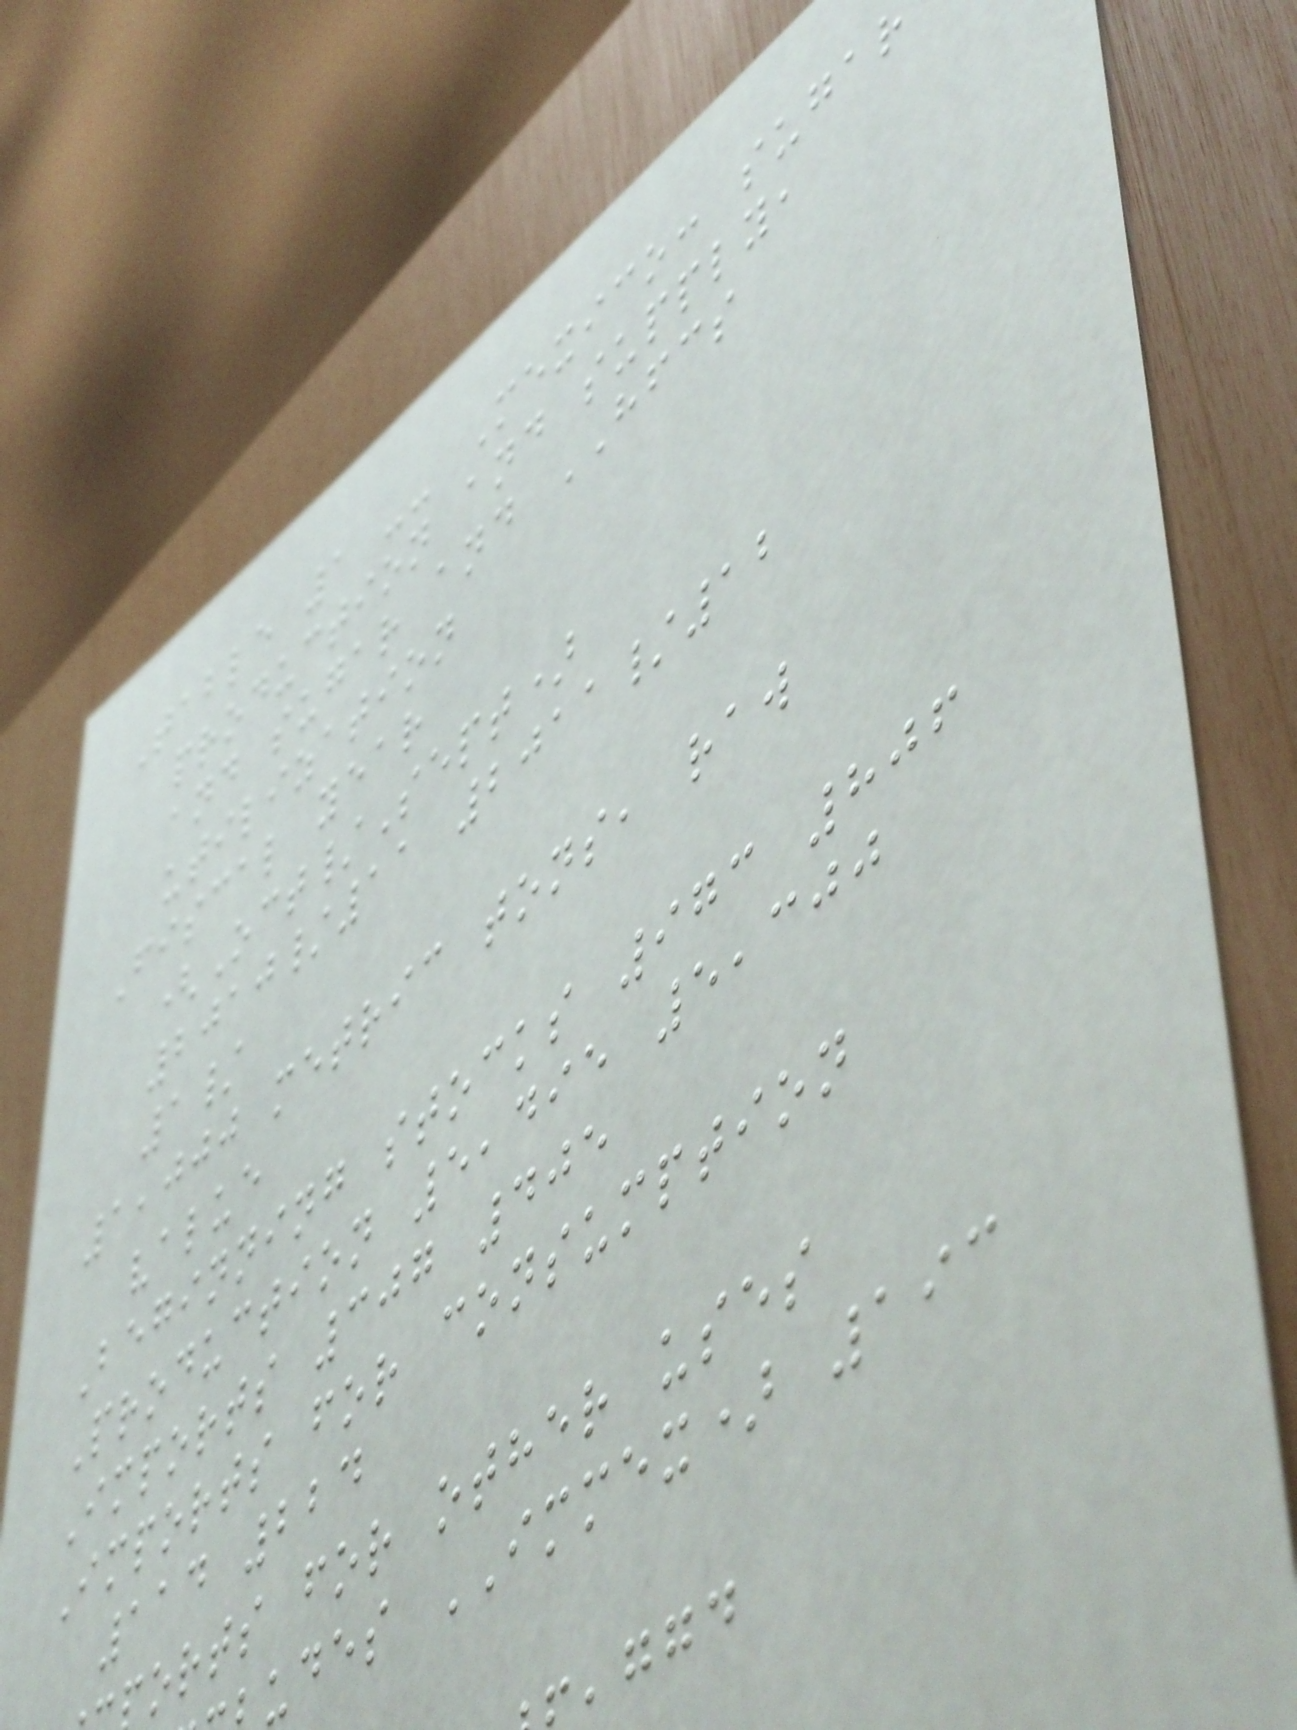Table 1 -- Mexico: sugar
production and supply,
and sugar and HFCS
utilization
Fiscal year
(Oct/Sept)
2010/11 2011/12
1/
1,000 metric tons, raw
value
Beginning stocks 973 806
Production 5,495 5,300
Imports 307 405
Imports for consumption
114 224
orts for other uses
udes IMMEX) 193
